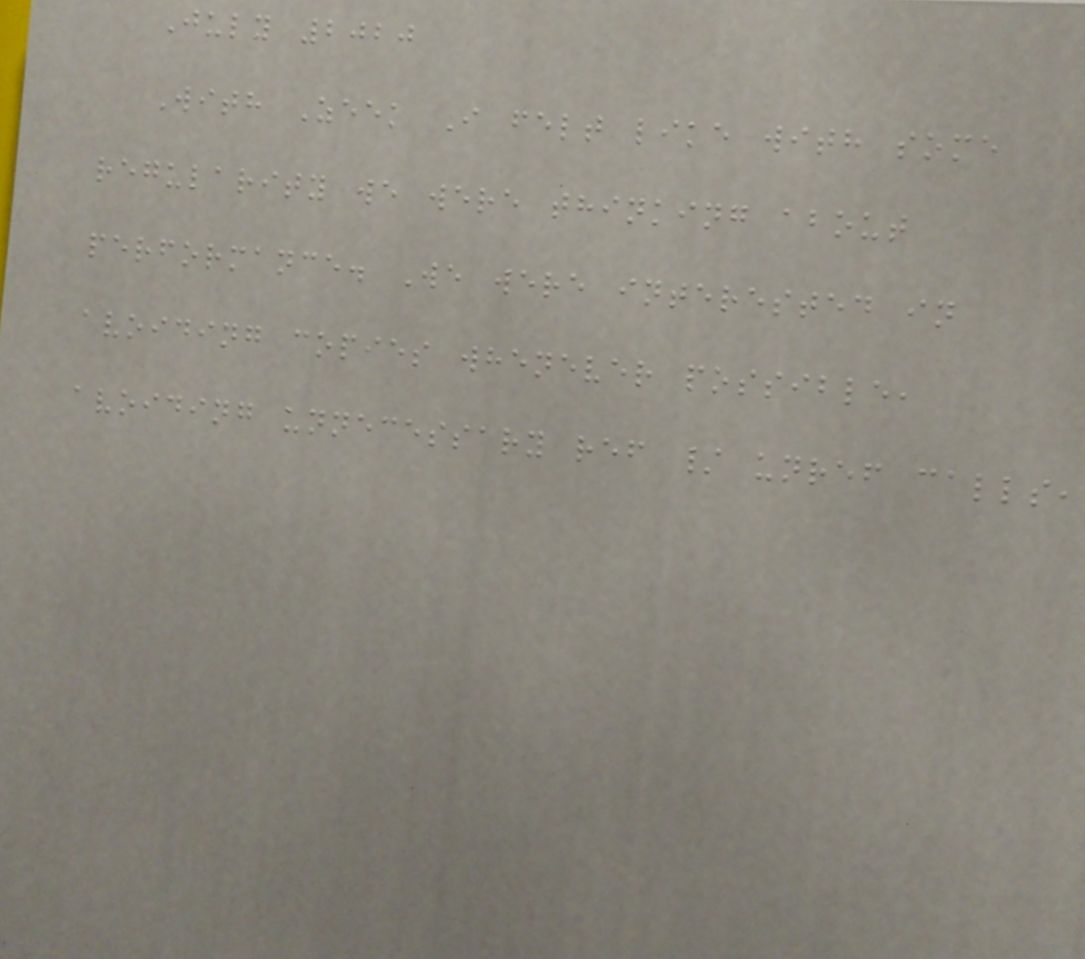July 2020
With Zeek I felt like with some
regularity we were thinking about
performance. We were interested in
avoiding copies whenever possible,
avoiding unnecessary ref / unref calls,
